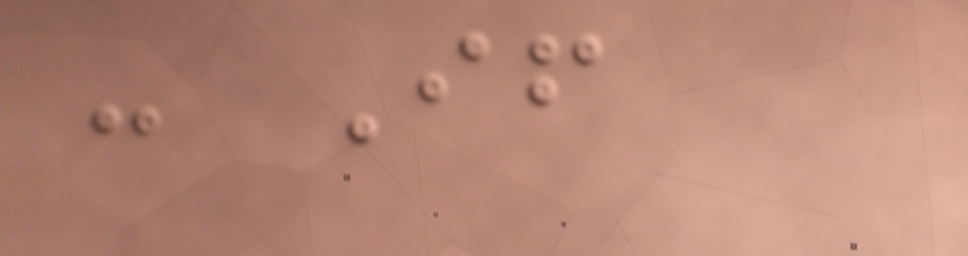- If
